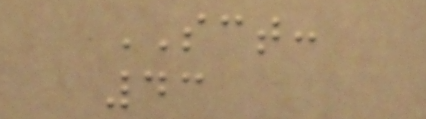SCT:
43
